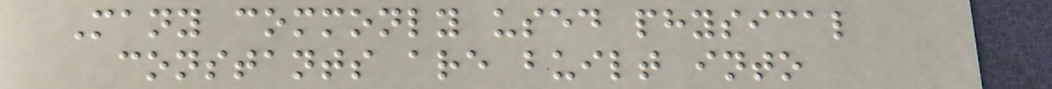Many commonly used physical
constants are built into
